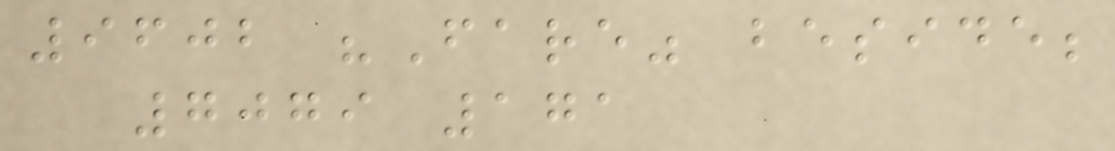9602 "Fare" beside;
7079 171
